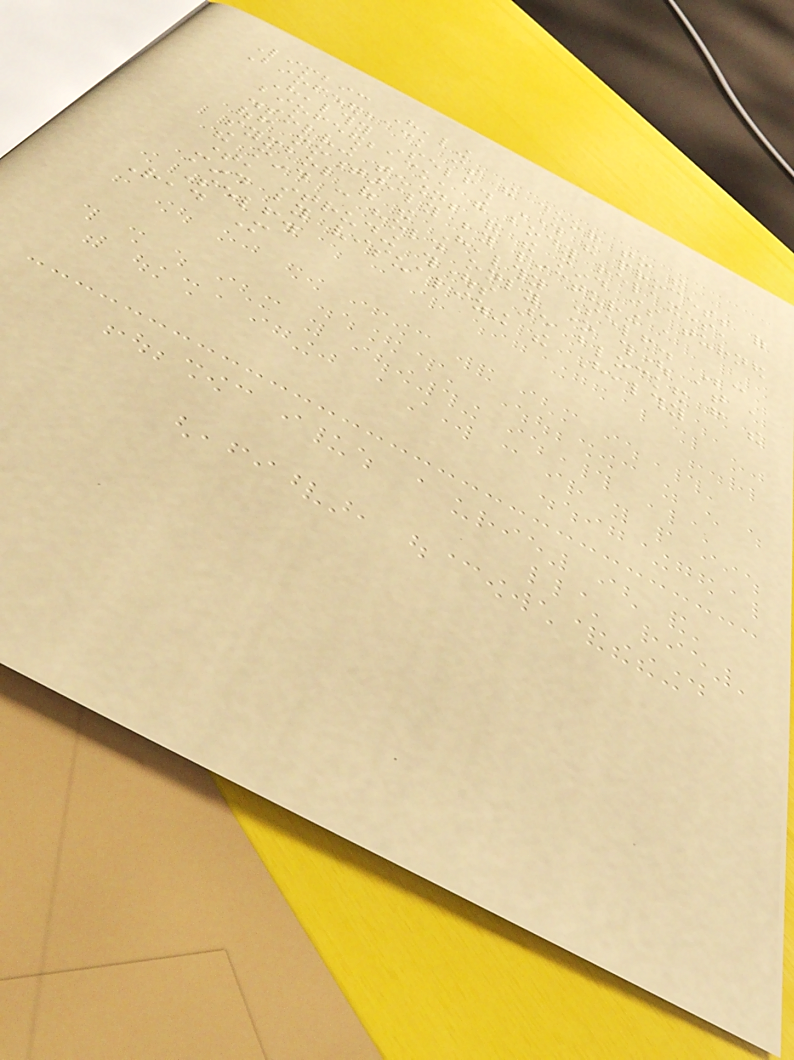Limbic Healing
Biofeedback is the door to the
Healthy Self. Through the process of
biofeedback, the body relaxes,
dissolving tension; and the mind is turned
off momentarily by picturing a
symbol of the Healthy Self. Because
the mind can hold only one thought at a
time, intruding thoughts are blocked from the
mind by visualizing the Healthy
Self.
Read More
